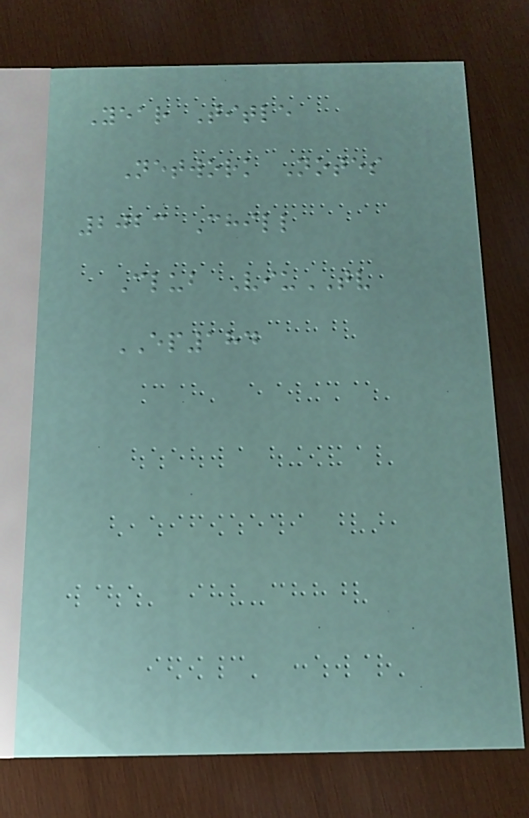Year Title
Network Notes
2023 Chill
Club ViuTV
EP184
